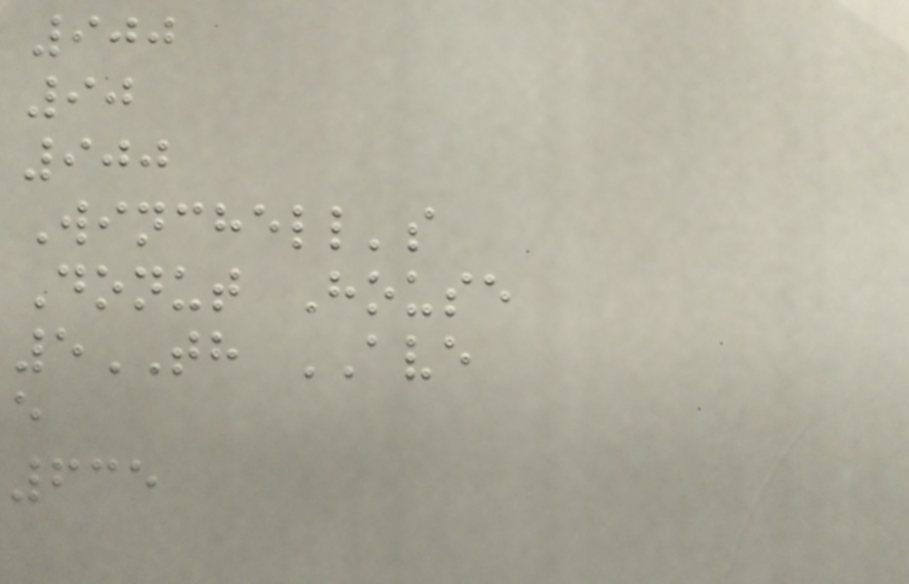900
90
900
Winchell's
Donut House
5TH AVE
e
635
